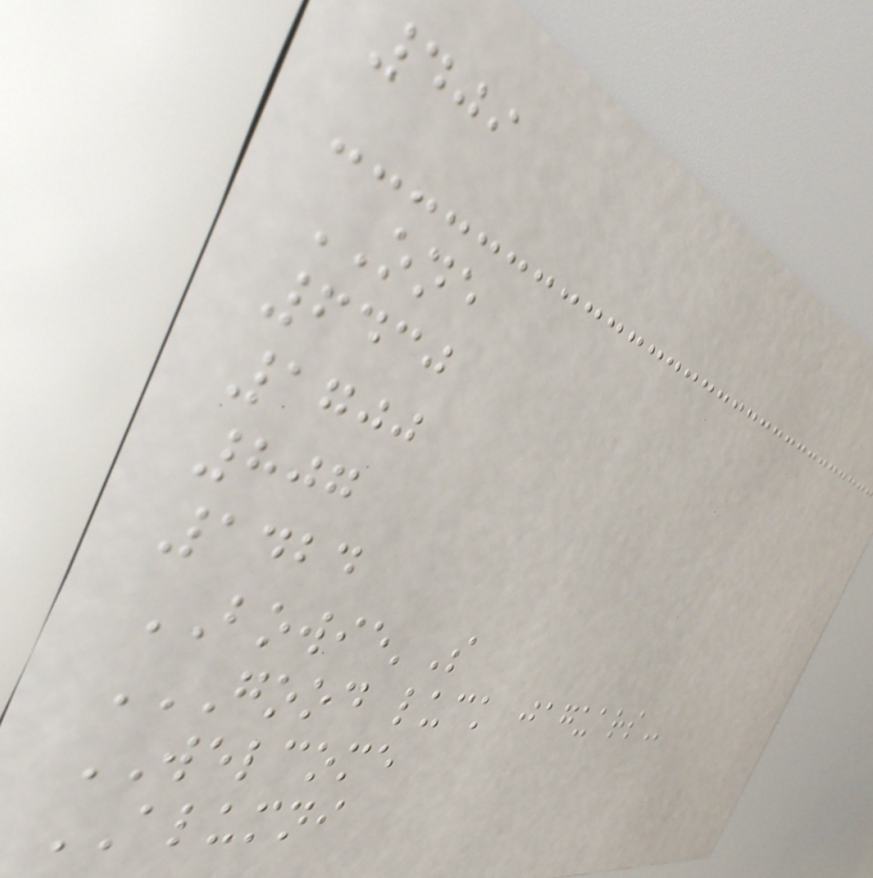409
ONE
6430
1700
807
1424
BOWIE'S
GOOD LUCK JAGUARS
WELCOME
ALUMNI
